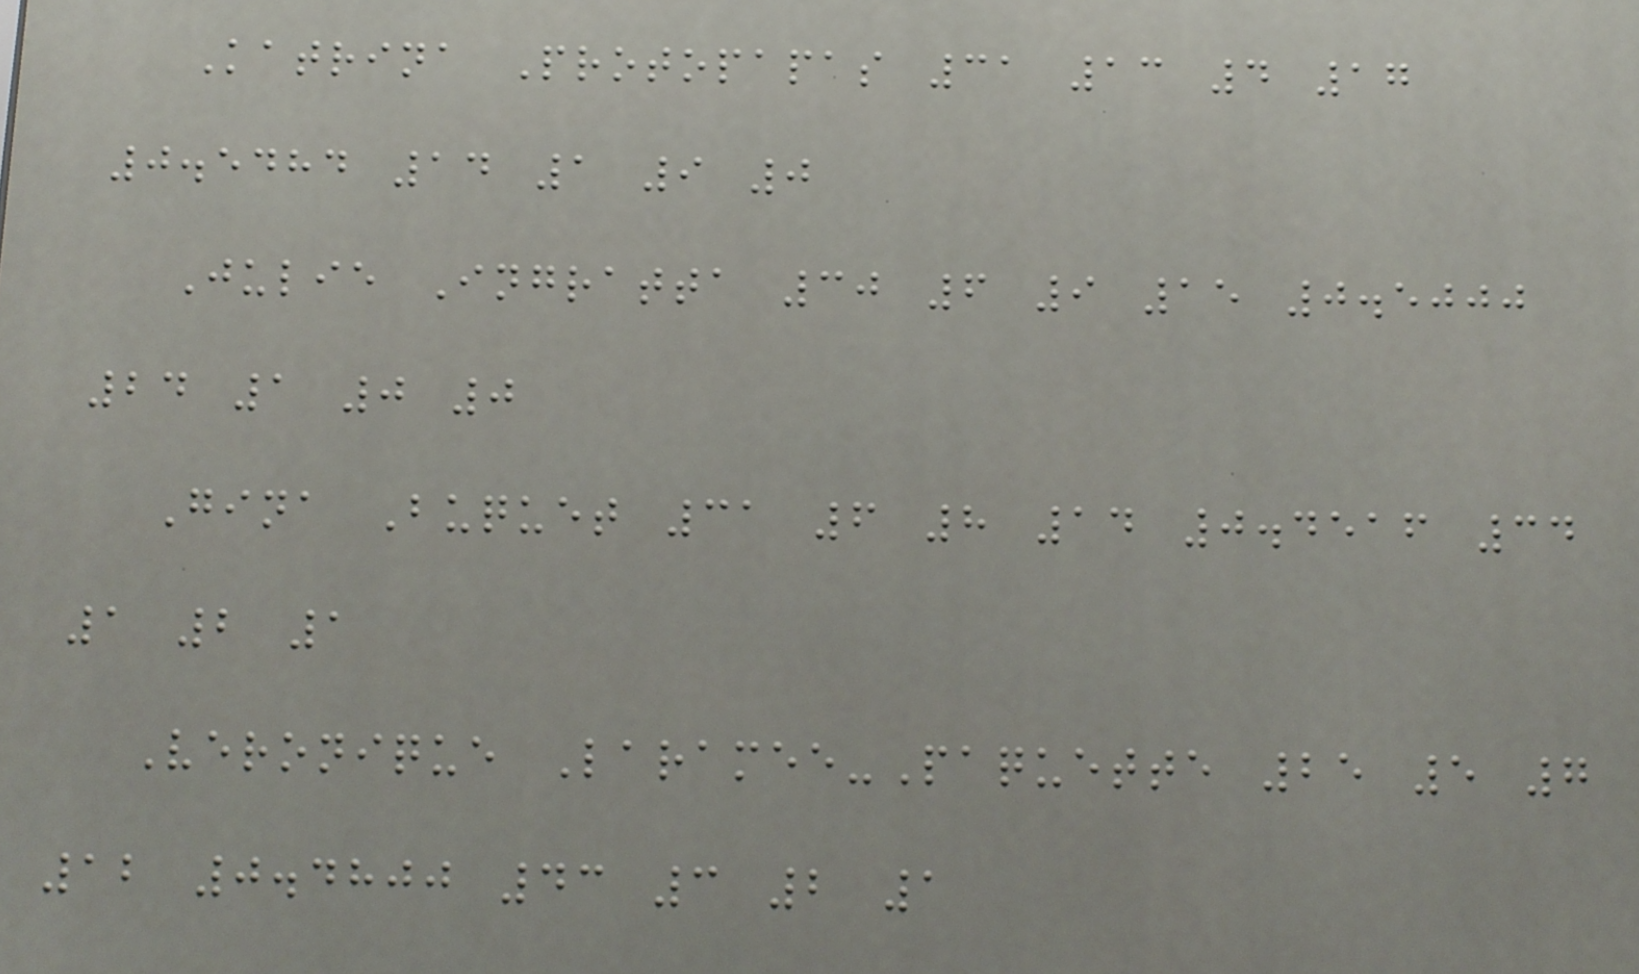Katrina Protopapas 31 13 4 17
0.5484 14 1 9 0
Julie Ingratta 30 6 9 15 0.5000
24 1 0 0
Gina Buquet 31 6 8 14 0.4516 34
1 2 1
Veronique Laramee-Paquette 25 5 7
12 0.4800 43 3 2 1
